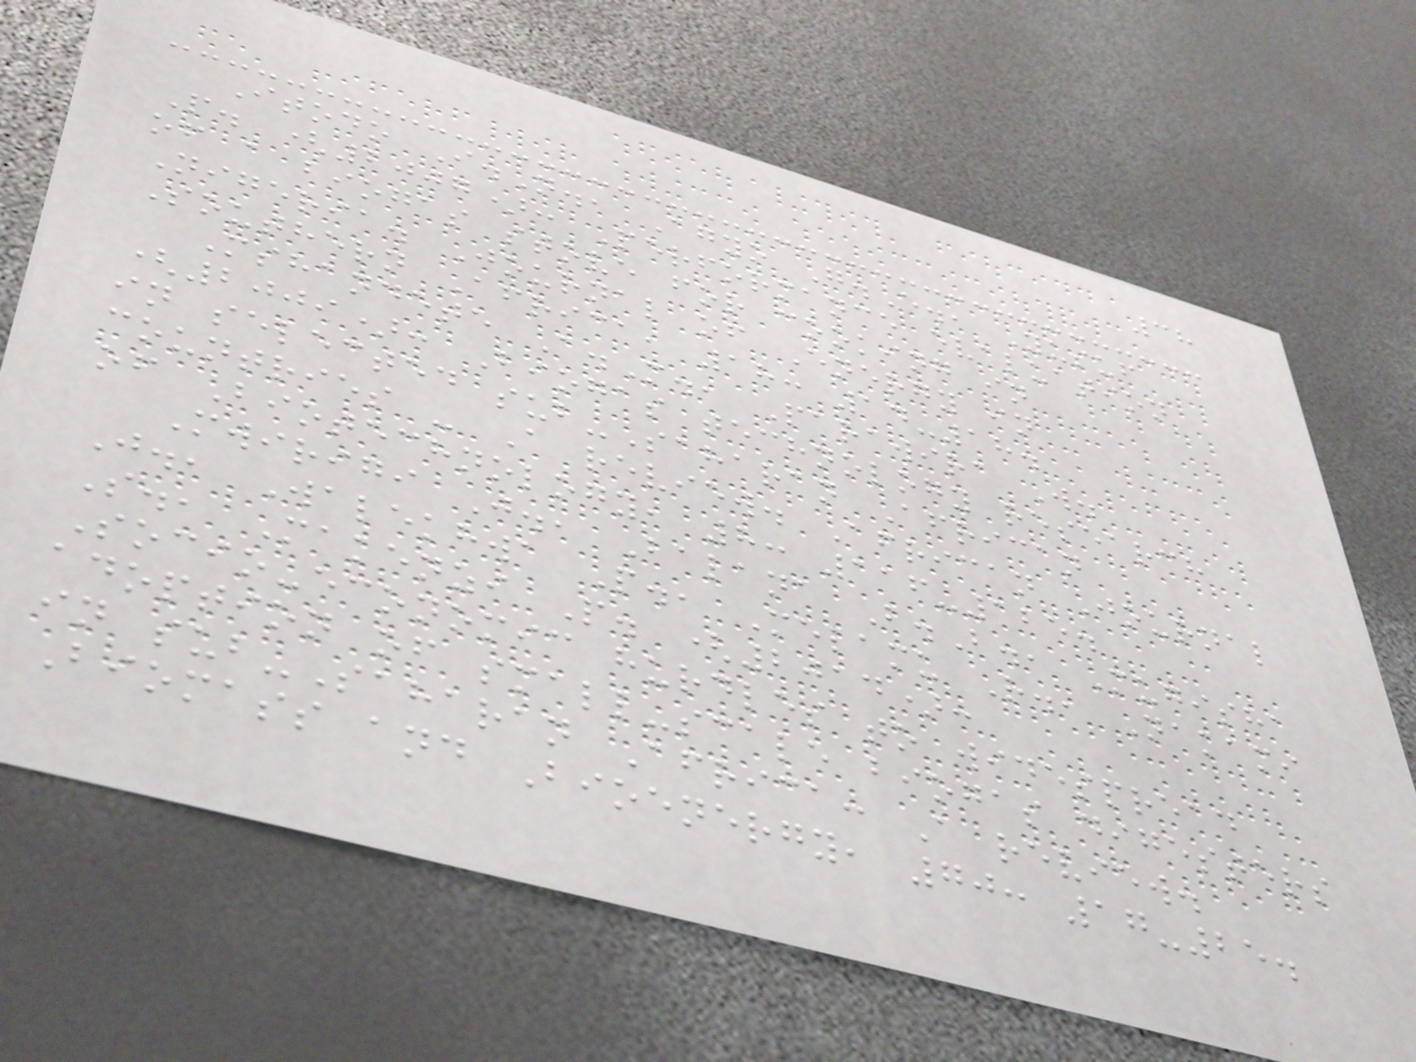38
Itodo I.N., Agyo G.E., Yusuf
P. (2007): Performance evaluation
of a biogas stove for cooking in
Nigeria. Journal of Energy in
Southern Africa, 18: 14-18.
Mshandete A.M., Parawira W.
(2009): Biogas technology research
in selected sub-Saharan African
countries - A review. African Journal
of Biotechnology, 8: 116-125.
Mwirigi J., Balana B.B., Mugisha
J., Walekhwa P., Melamu R., Nakami
S., Makenzi P. (2014):
Socio-economic hurdles to widespread
adoption of small-scale biogas digesters
in sub-Saharan Africa: A review.
Biomass and Bioenergy, 70: 17-25.
